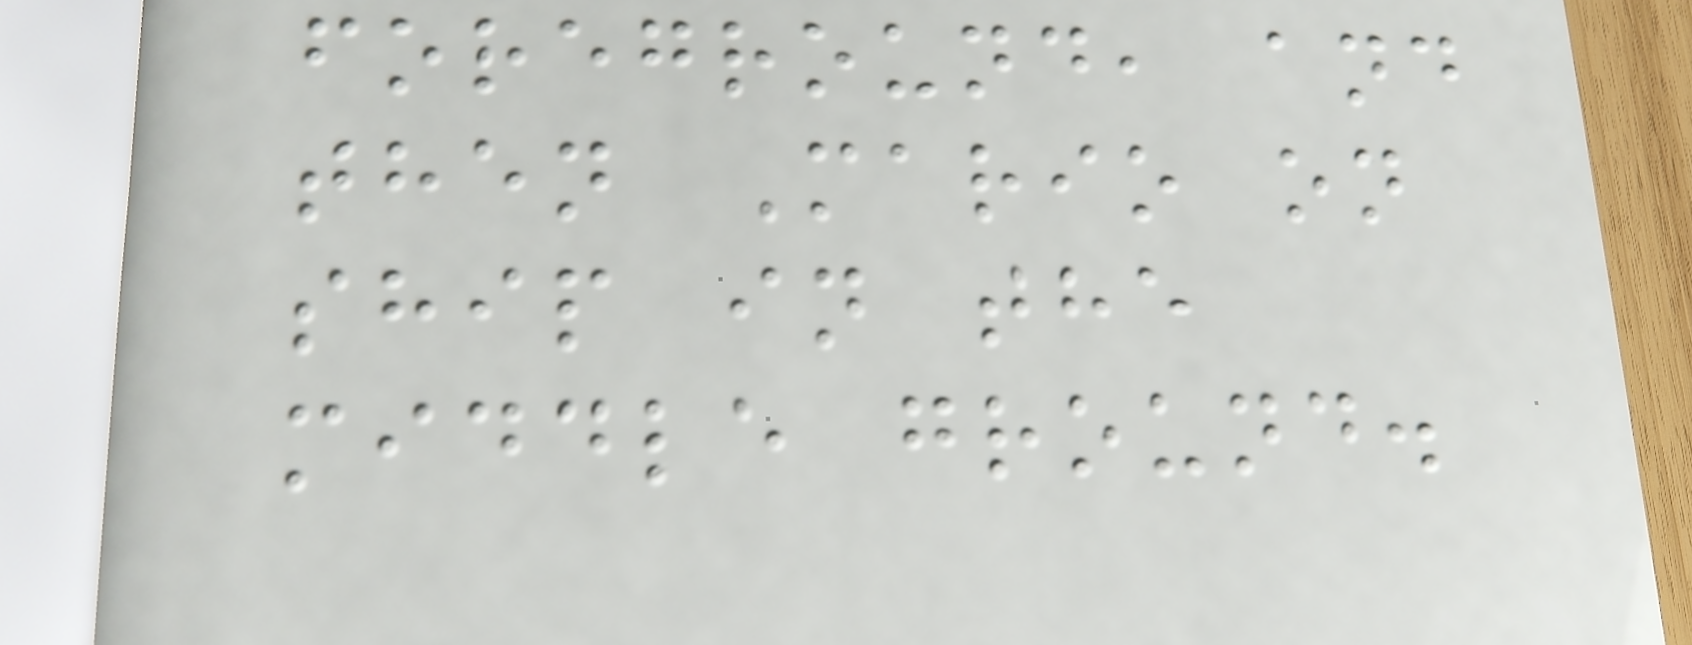foreground, and
then Mario on
ship in the
middle ground.
